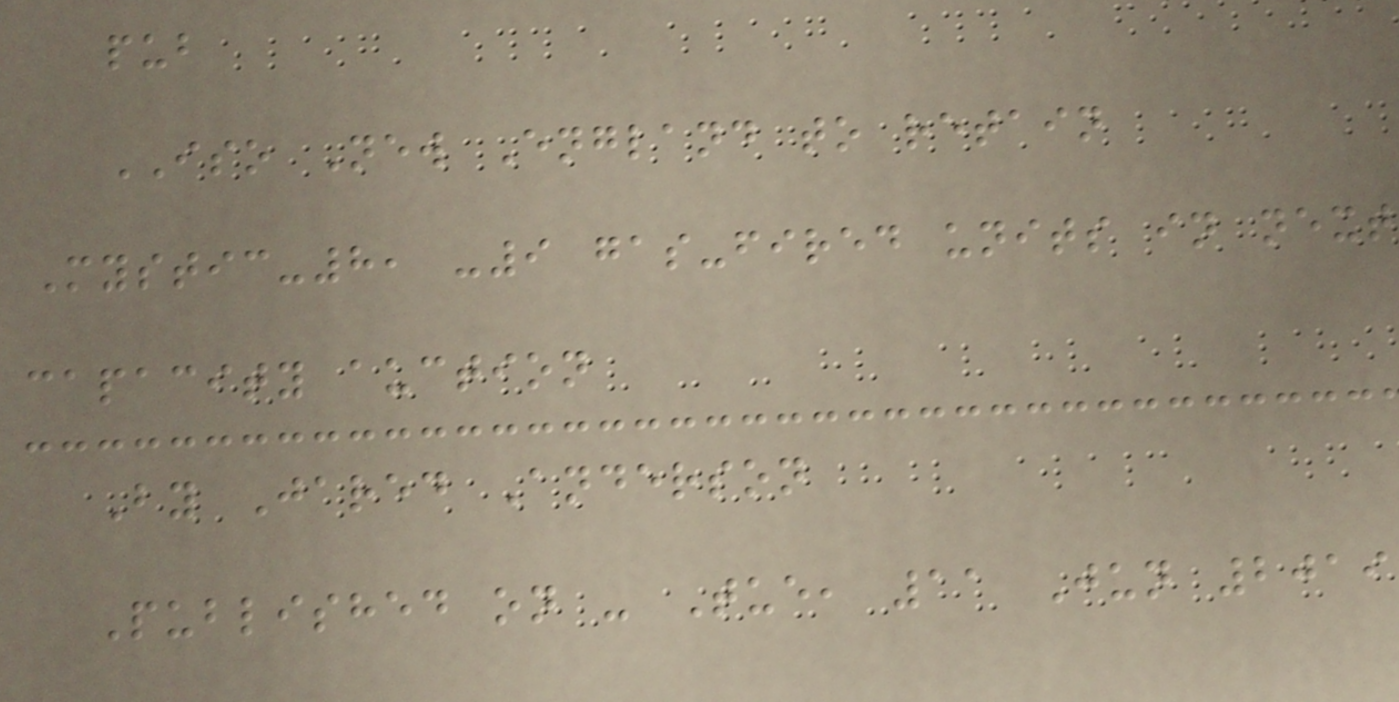pub
ISO New England to retain
Mystic-8, -9 gas-fired units in next
capacity auction
By Jared Anderson
Published on - Tue, 11 Jun 2019
